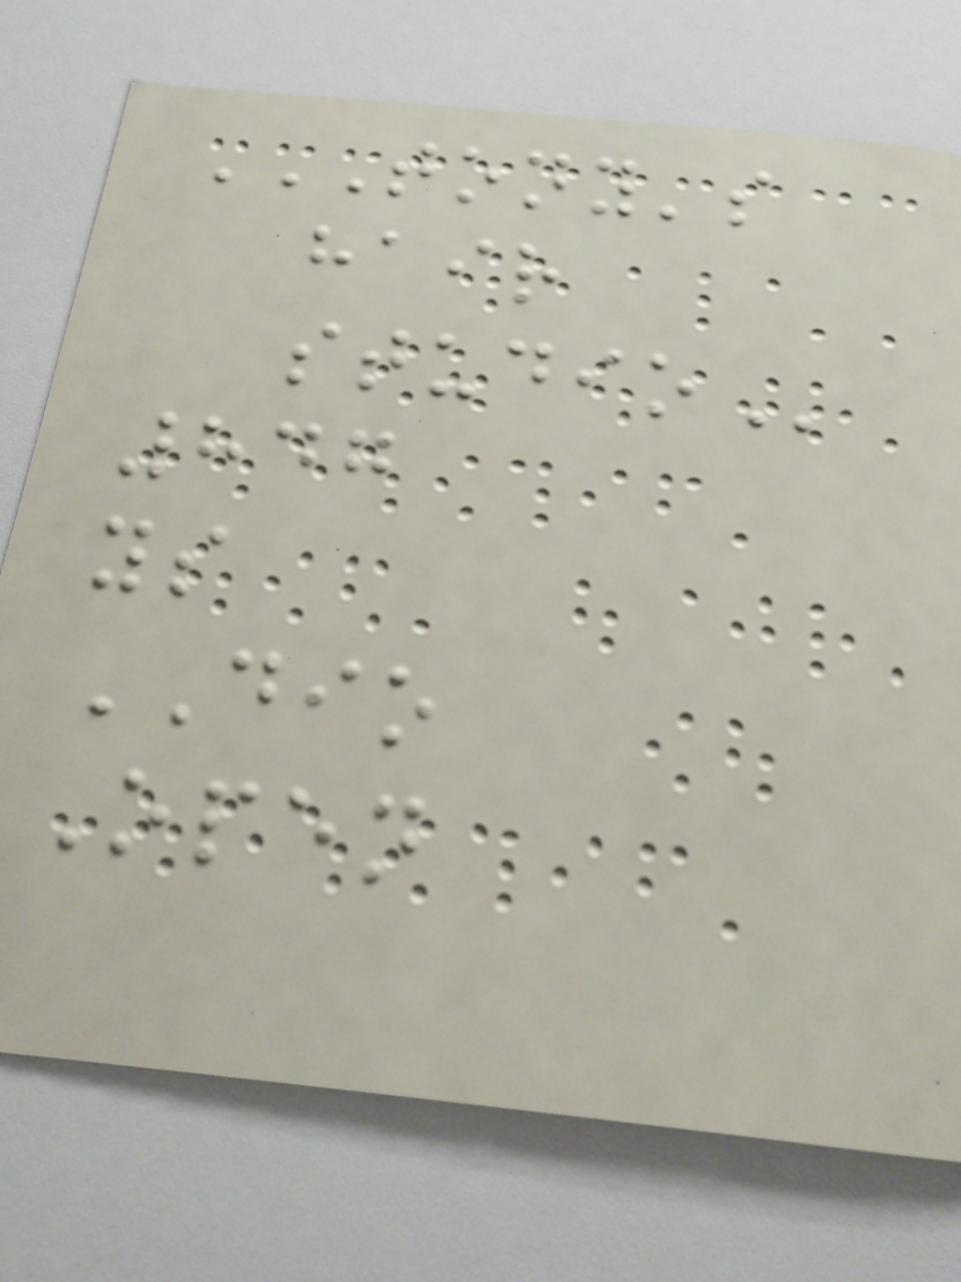TONY'S
HAIR
STUDIO
847
ys
DIO
Open
